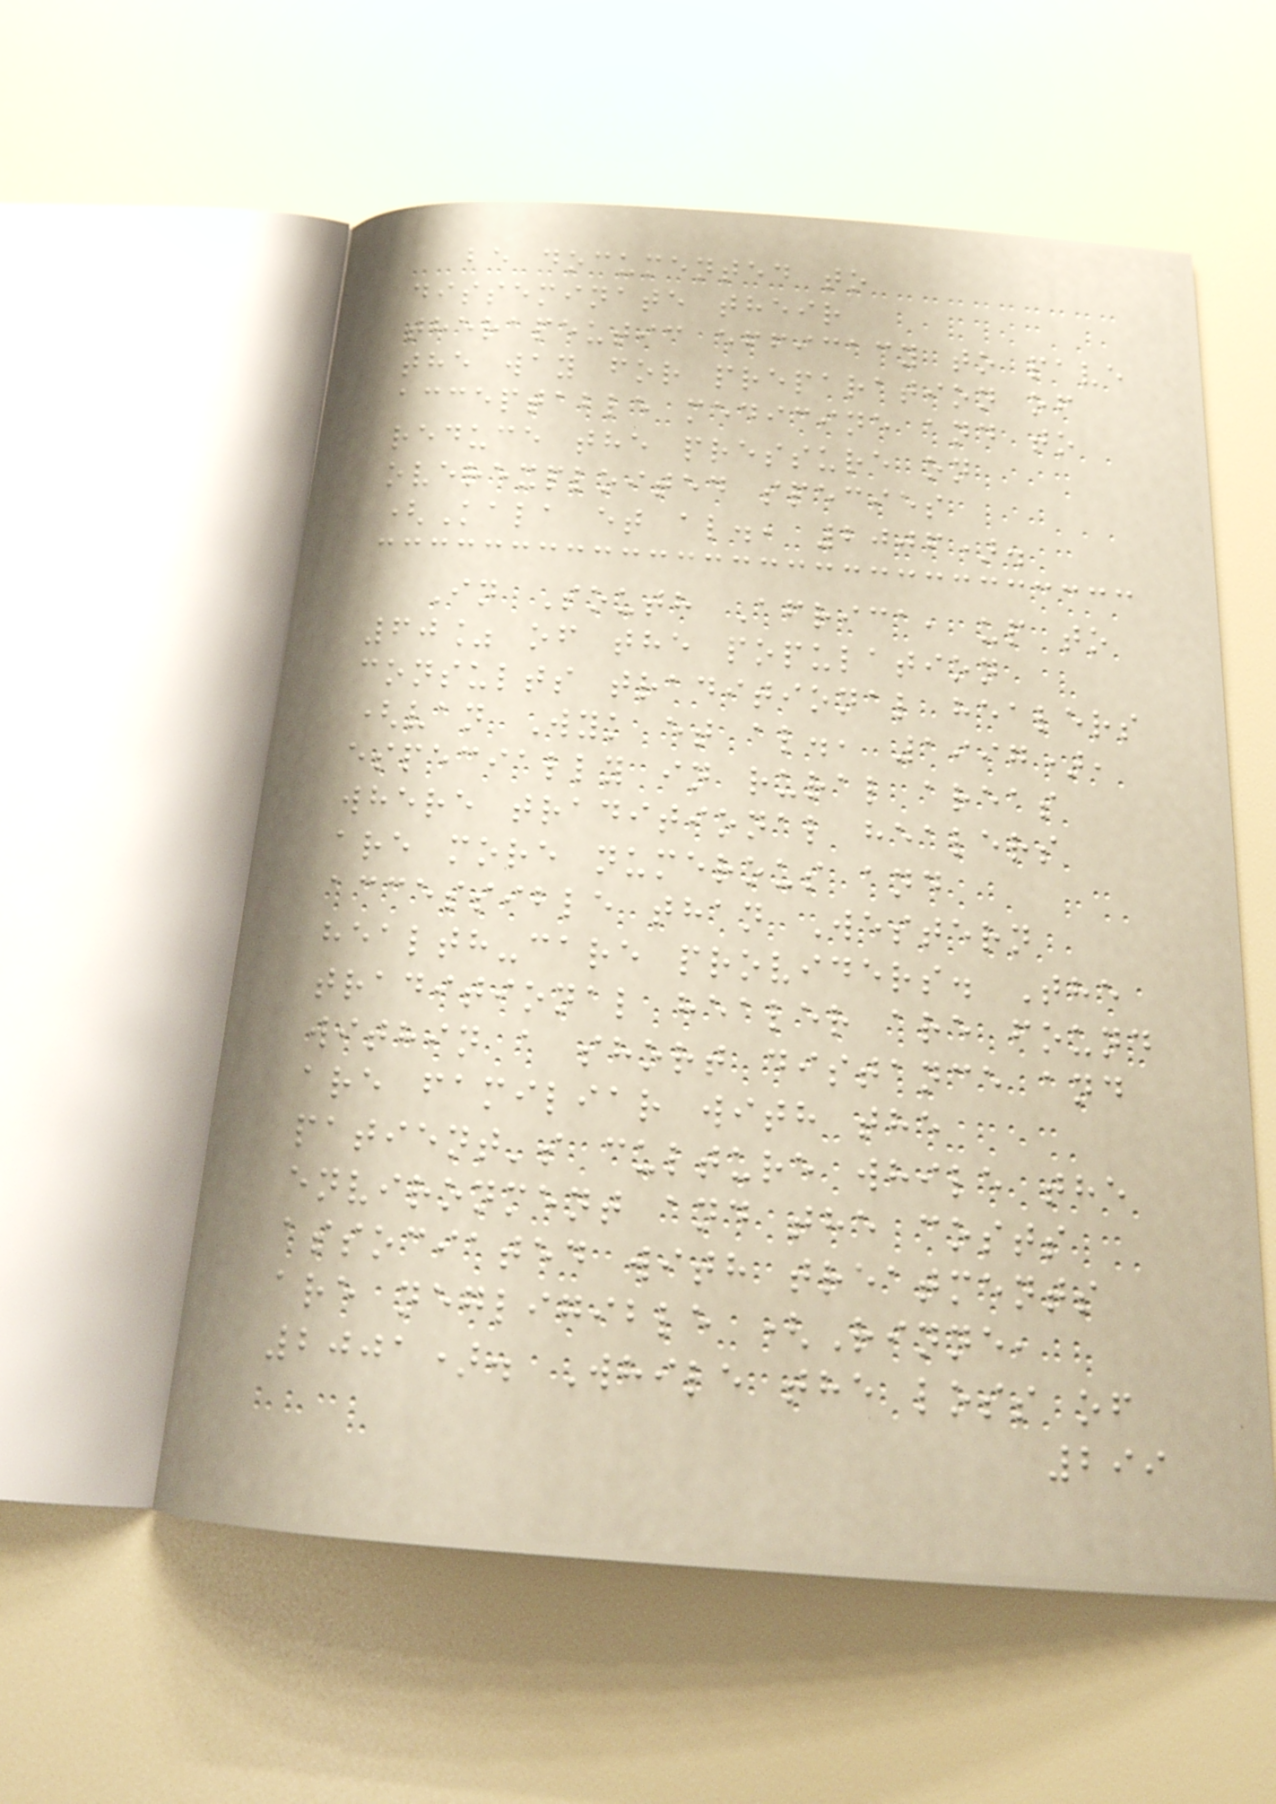be documented to
disseminate their
therapeutic efficacy to pave
the way for preparation of
acceptable medicine and to
reduce the pressure on
overexploited species
(Kala et al., 2006).
In South Africa, up to
60% of the population
consults traditional healers
(van Wyk et al., 1997),
especially in rural areas
where traditional healers
are more numerous and
accessible than Western
health-care providers. The
traditional healer are found
within a short distance and
are familiar with the
patient's culture while the
environment and the costs
associated with treatments
are negligible (Rinne,
2001). While the loss of
299
